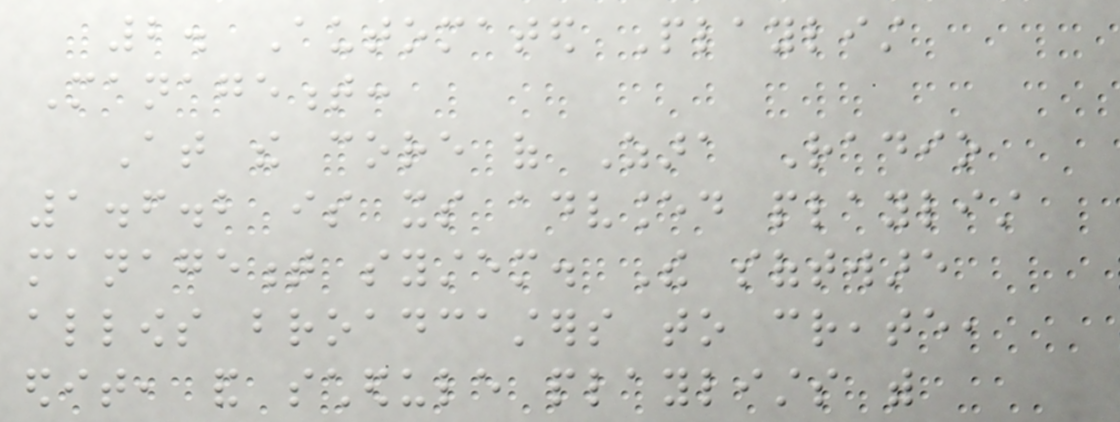2. Automated Playlist
Management:
At the core of Zara Radio
1.6.2 is its advanced playlist
management system. The software
allows broadcasters to create,
edit, and schedule playlists with
